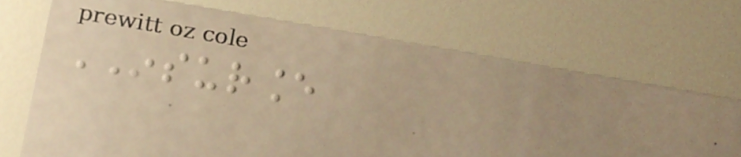INSURANCE
